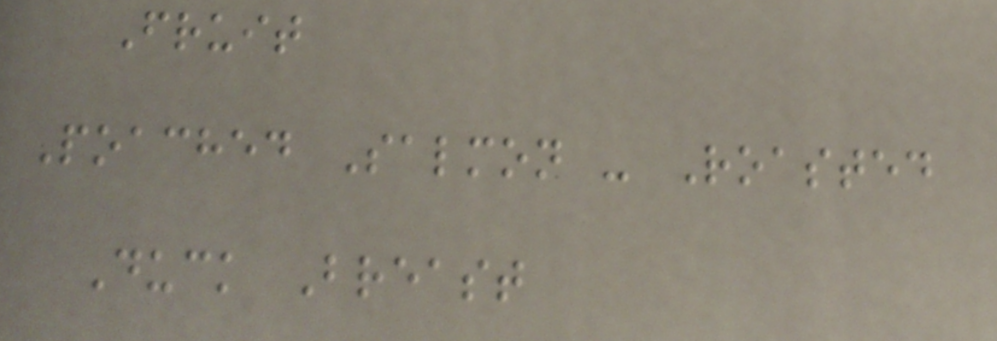Fruit
Poached Salmon - Roasted
Duck Breast
